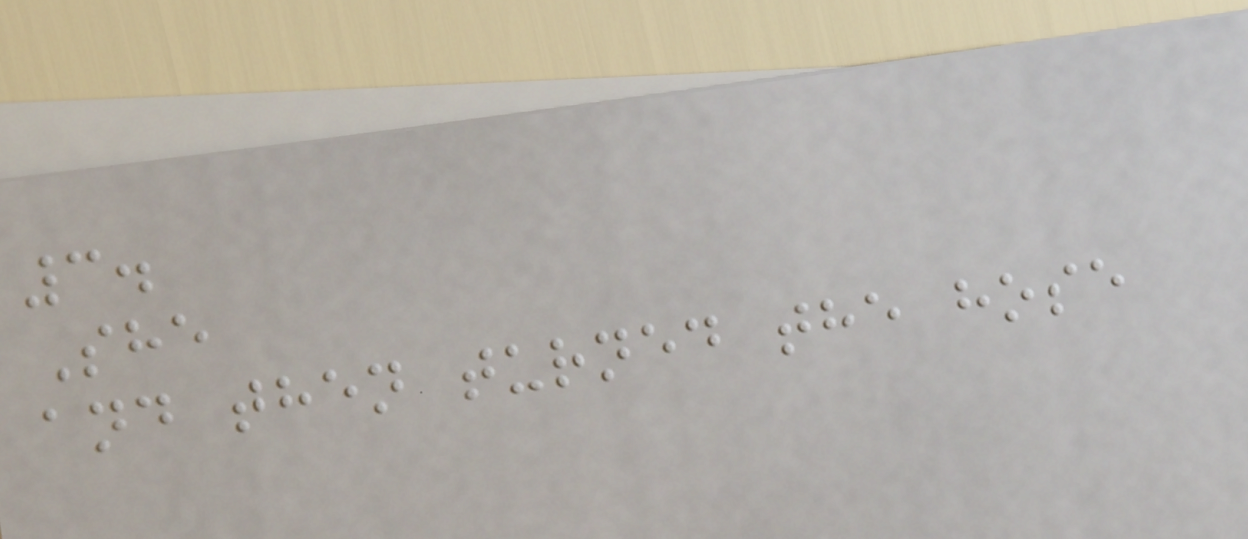3.
She
and then turned the hose
